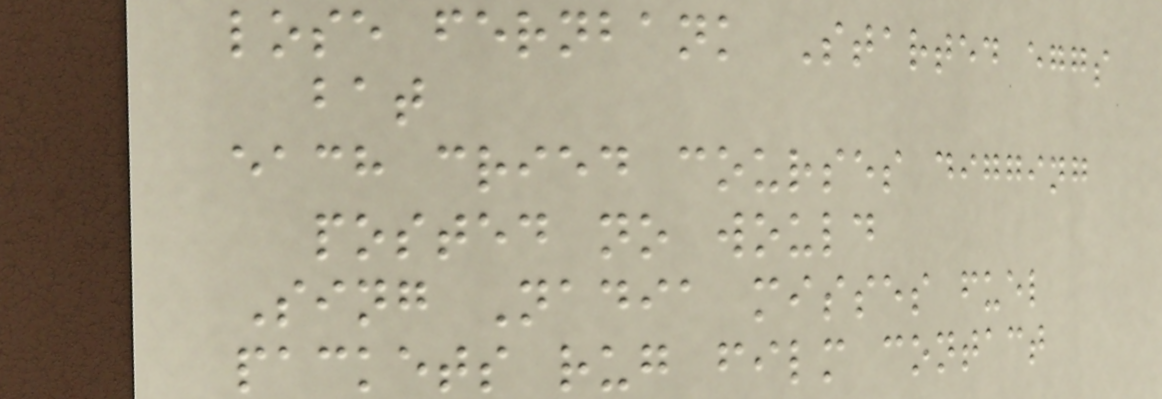lose fernbank Started eggs
bat
each cried courses digging
posted no would
Sing Nadia misses fuel
packets rug film contact
